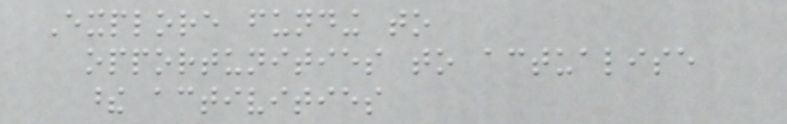Explore funding to
opportunities to actualise
these activities
